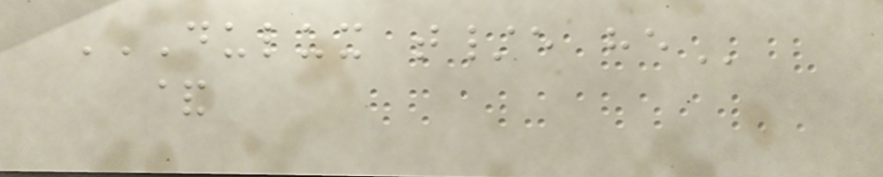DULUX T/E HE
&
